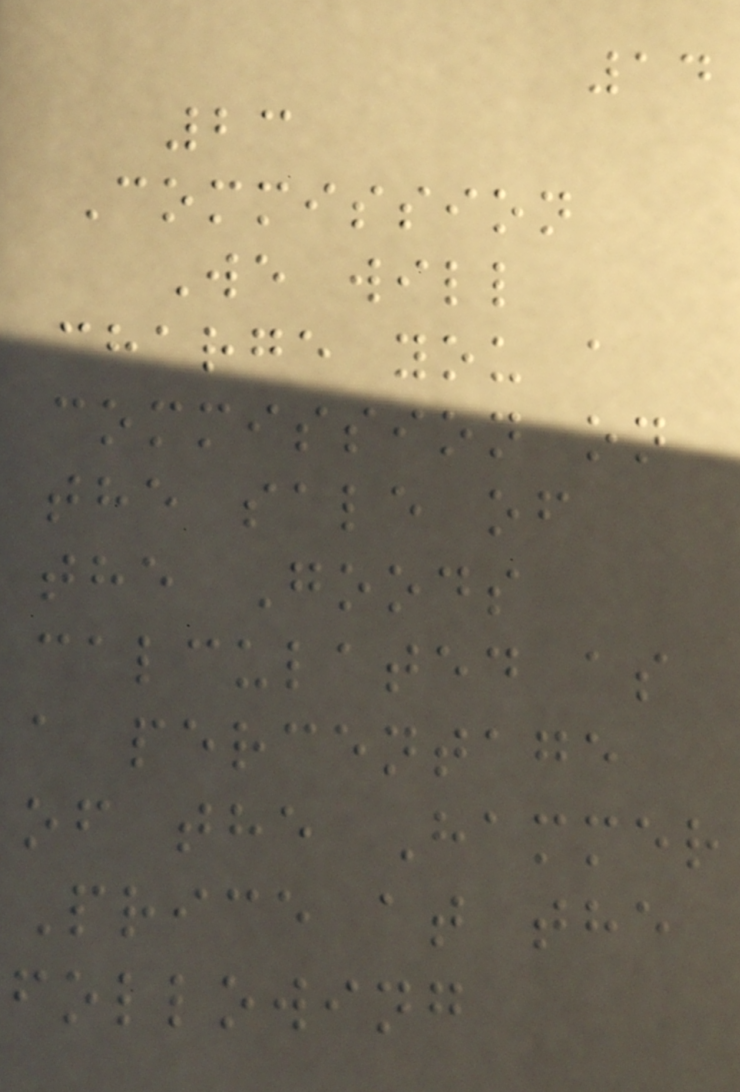14
23
Commission
We will
charge you a
commission on
the sale of
the Goods
calculated as
a percentage
of the Hammer
Price at the
following
